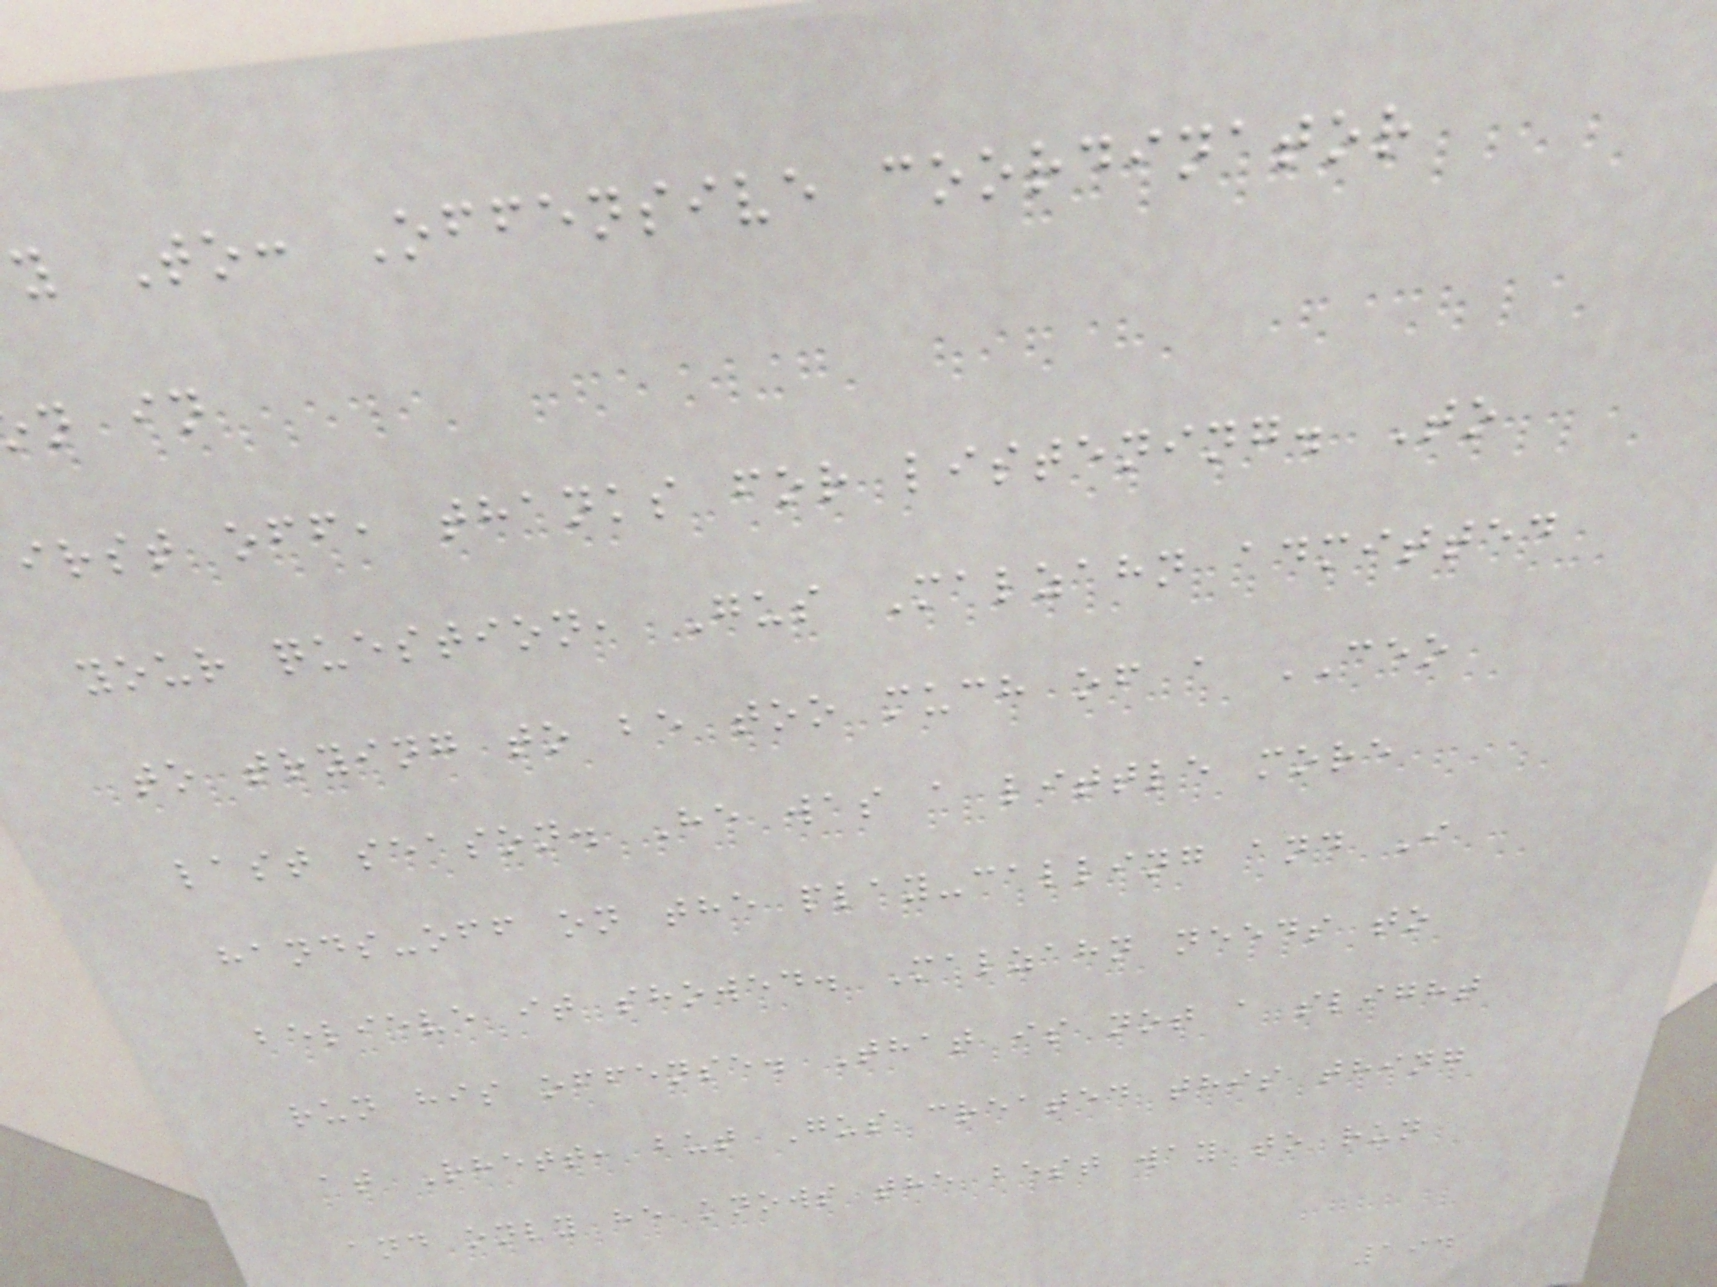y To: Offensive coordinator
n in
irst off, thanks for listening. To
your question, Gus Malzahn admitted
to trying to be too much of a CEO
last season. He was a little more
hands-off on the play-calling and I
believe it showed. Malzahn needs to
run his offense. That is not a slight
at Rhett, but Gus created this thing
and only he knows the best way to run
194
